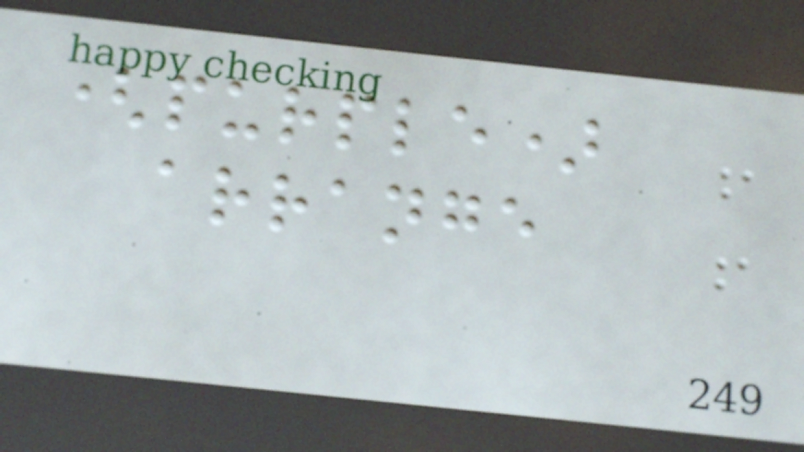(purple)
arrange
